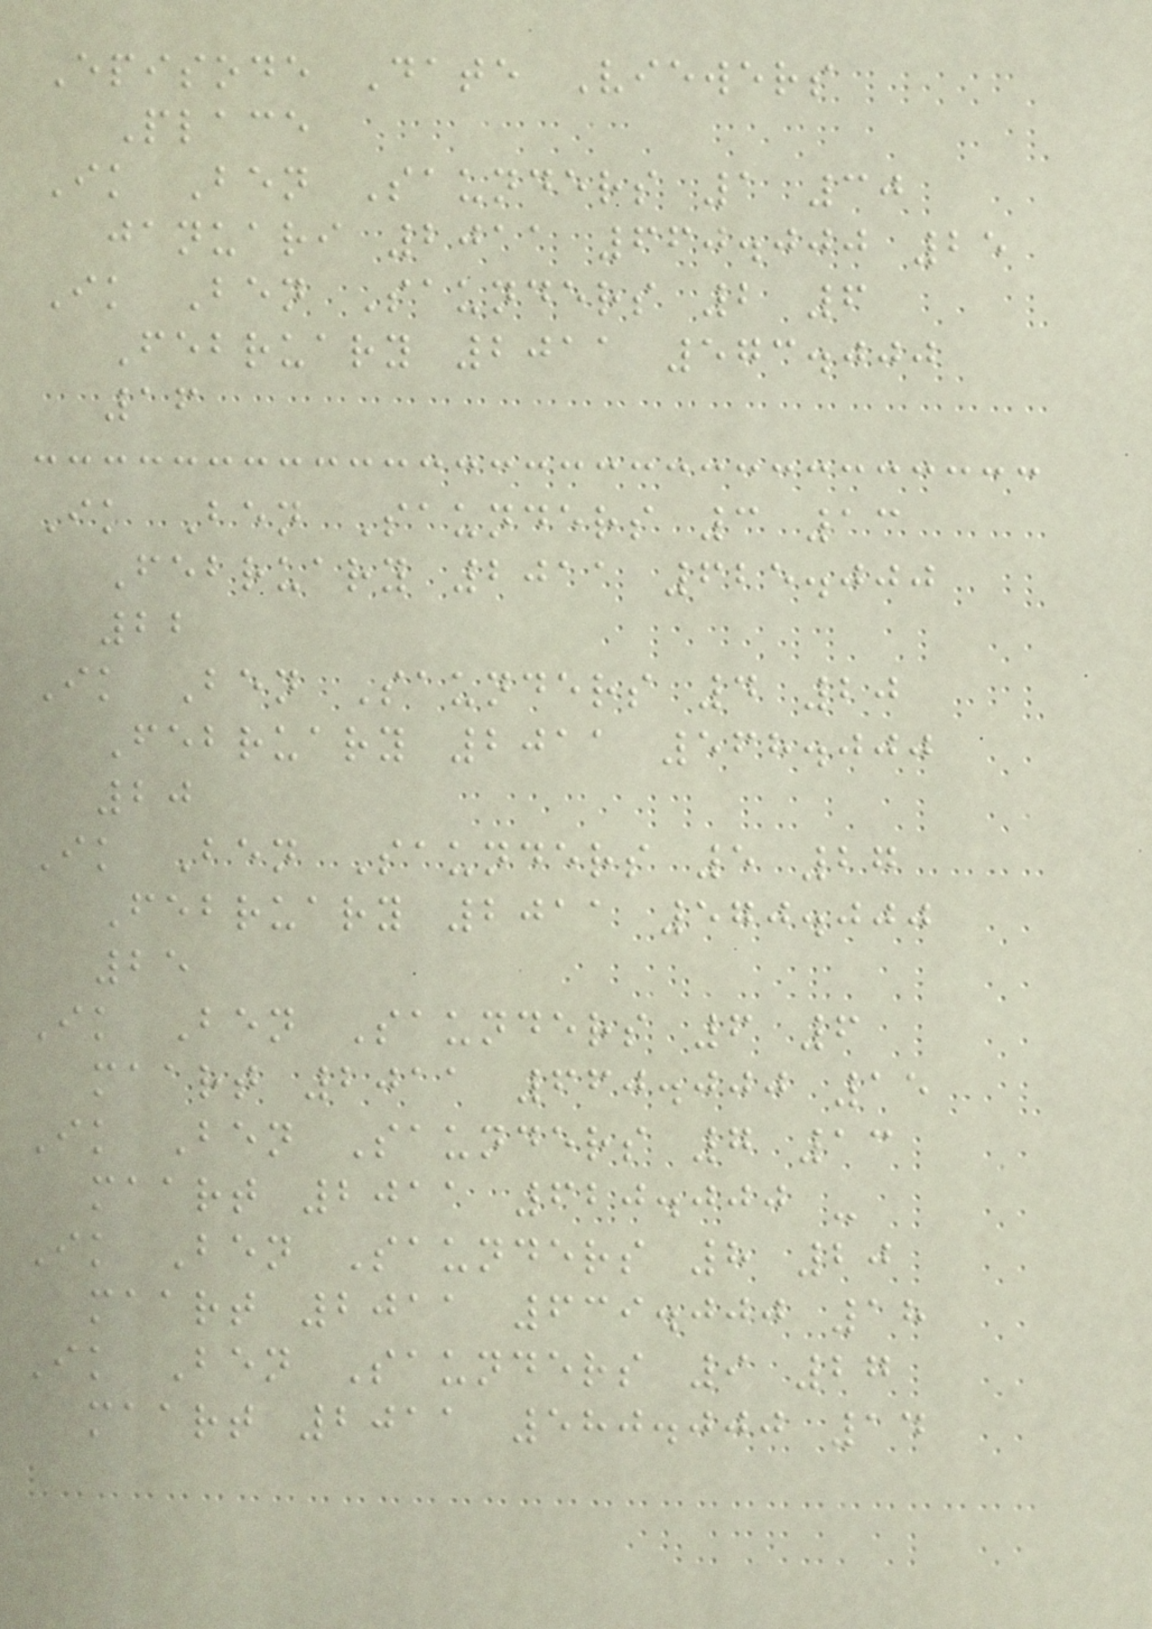Episode Date Viewers
Place
Ik Ben Saunders 1 30
januari 2011 660.000 25
Ik Ben Saunders 2 6
February 2011 573.000
16
Ik Ben Saunders 3 13
February 2011 625.000
22
Ik Ben Saunders 4 20
February 2011 568.000
20
Ik Ben Saunders 5 27
February 2011 570.000
25
Ik Ben Saunders 6 6
maart 2011 660.000 15
Ik Ben Saunders 7 13
maart 2011 620.000 -
Ik Ben Saunders 8 20
maart 2011 639.000 18
Ik Ben Saunders 9 27
maart 2011 580.000 14
